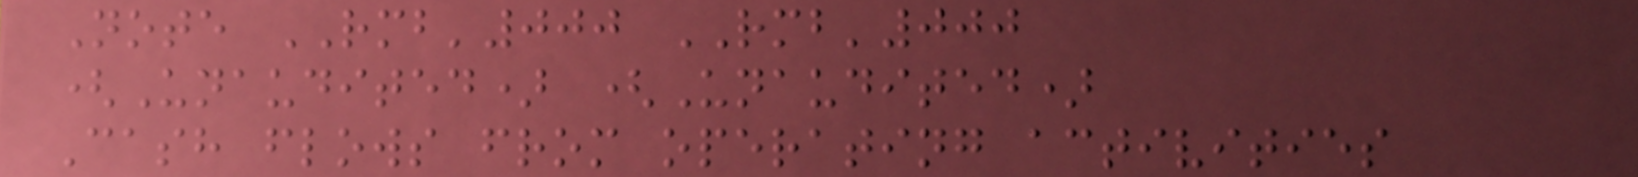Note RMB'000 RMB'000
(Unaudited) (Unaudited)
Cash flows from operating activities
